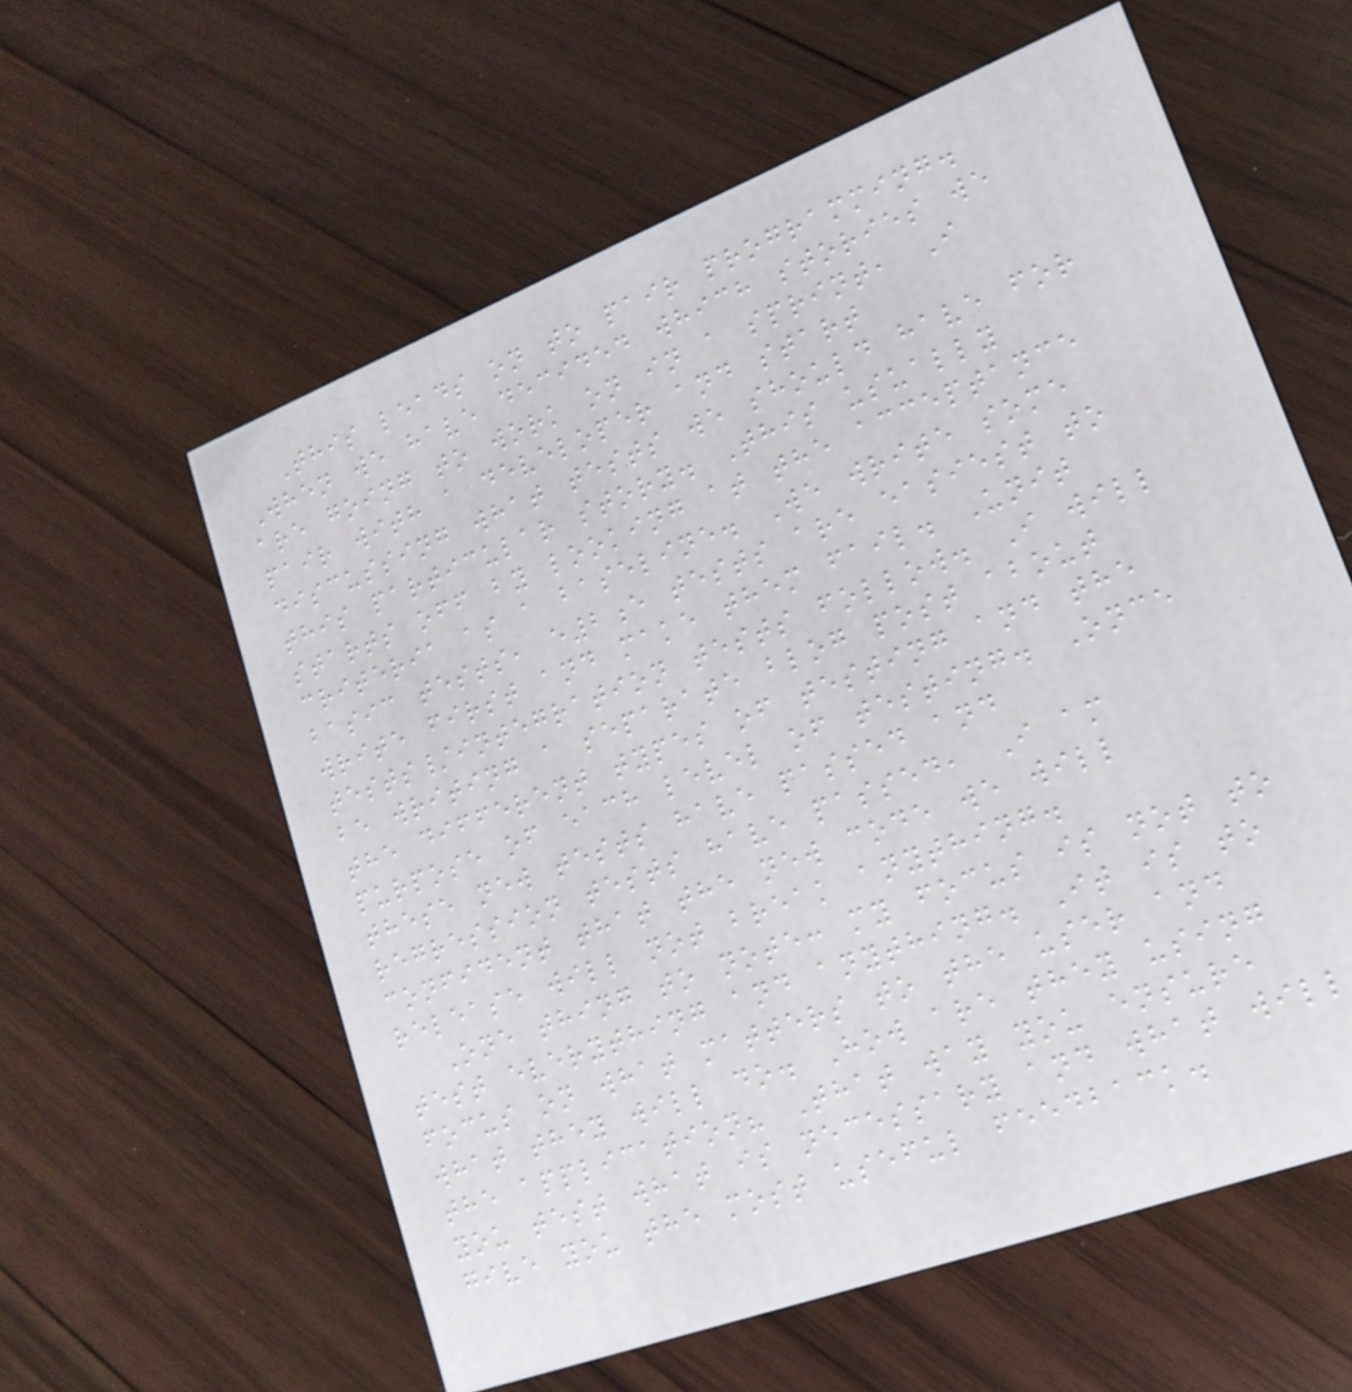This leads on to pair programming.
When we have decided which stories we
are going to work on in a sprint, I
pair with a developer and start
discussing what tests we should have for
this particular story. This usually
starts off by looking at the acceptance
criteria as a baseline. We write some
basic tests, e2e tests are easiest to
write first and make them fail. Unit
tests/integration tests follow. I will
be writing a separate blog post about
the different types of testing and the
purpose of each level of testing. Once
these new tests have passed and
regression tests have passed, I am
confident that the new code we will
release will not break anything.
One thing to note: my focus is not to
test everything and anything. It is to
focus on what matters to the user and
what they will do. How are they using
the application? That way you ensure
you test what is necessary and what will
give you the most useful feedback.
